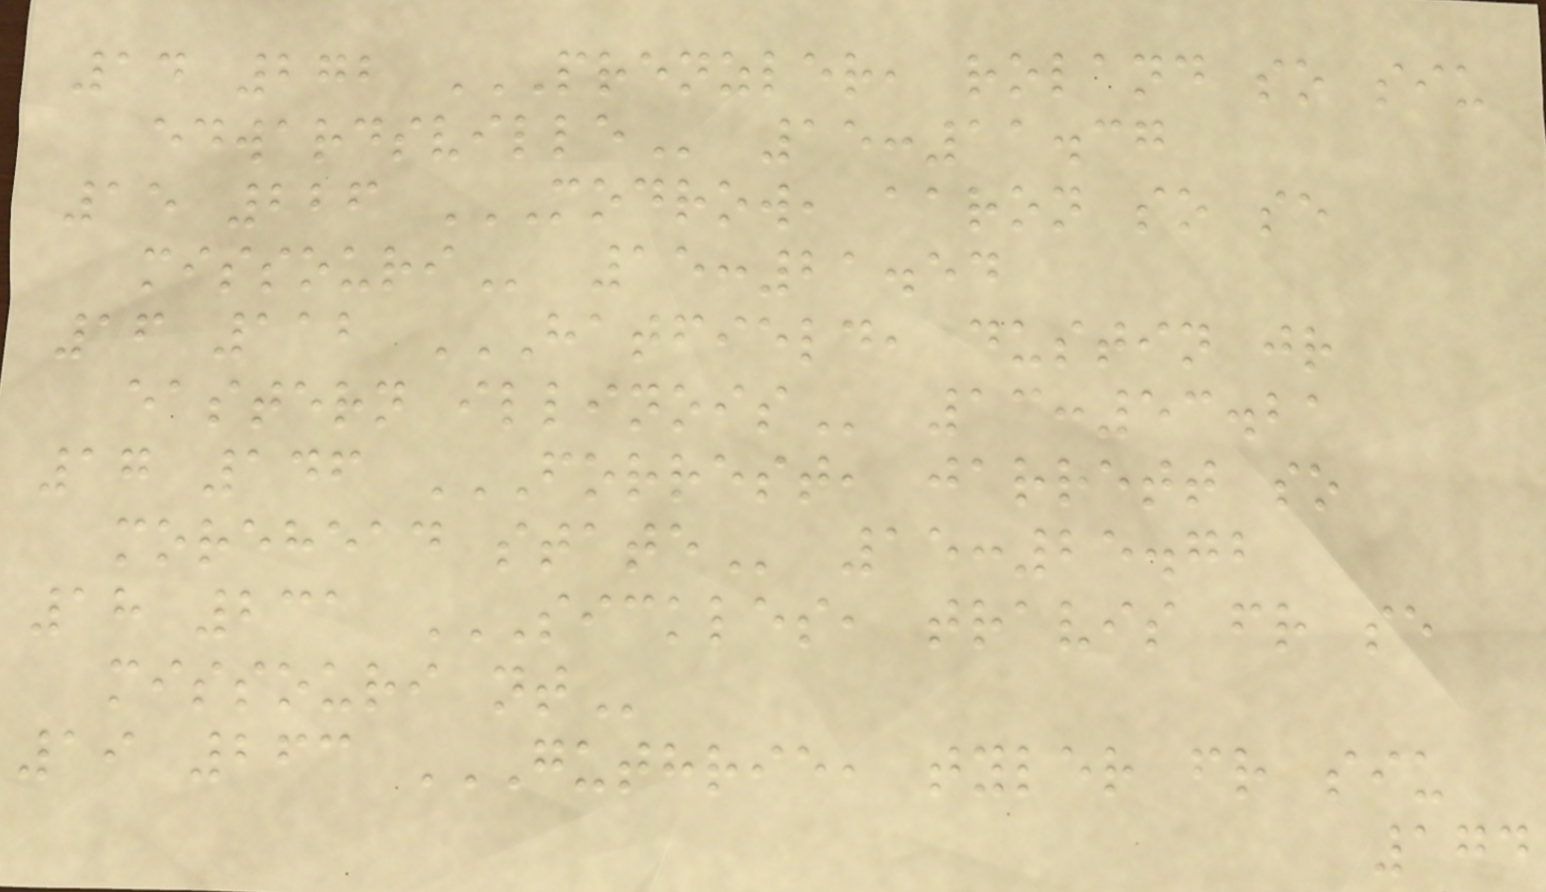14 272 PRENZLER, ROLAND SO SIU
EDWARDSVILLE 15:11.37
15 226 MODROW, AARON SO SE
MISSOURI 15:21.54
16 112 HATFIELD, DUSTIN JR
EASTERN ILLINOIS 13:53.21
17 146 FORREST, JARRETT SO
MOREHEAD STATE 15:25.72
18 231 SICKLES, TRAVIS FR SE
MISSOURI NT
19 263 GUTHRIE, TYLER FR SIU
174
